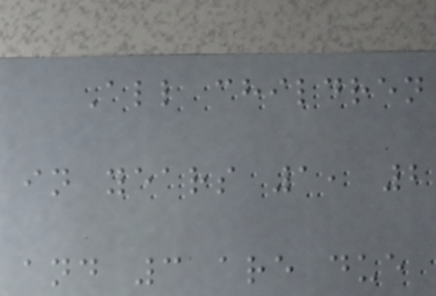All children
in years 1, 2
and 3 are due
